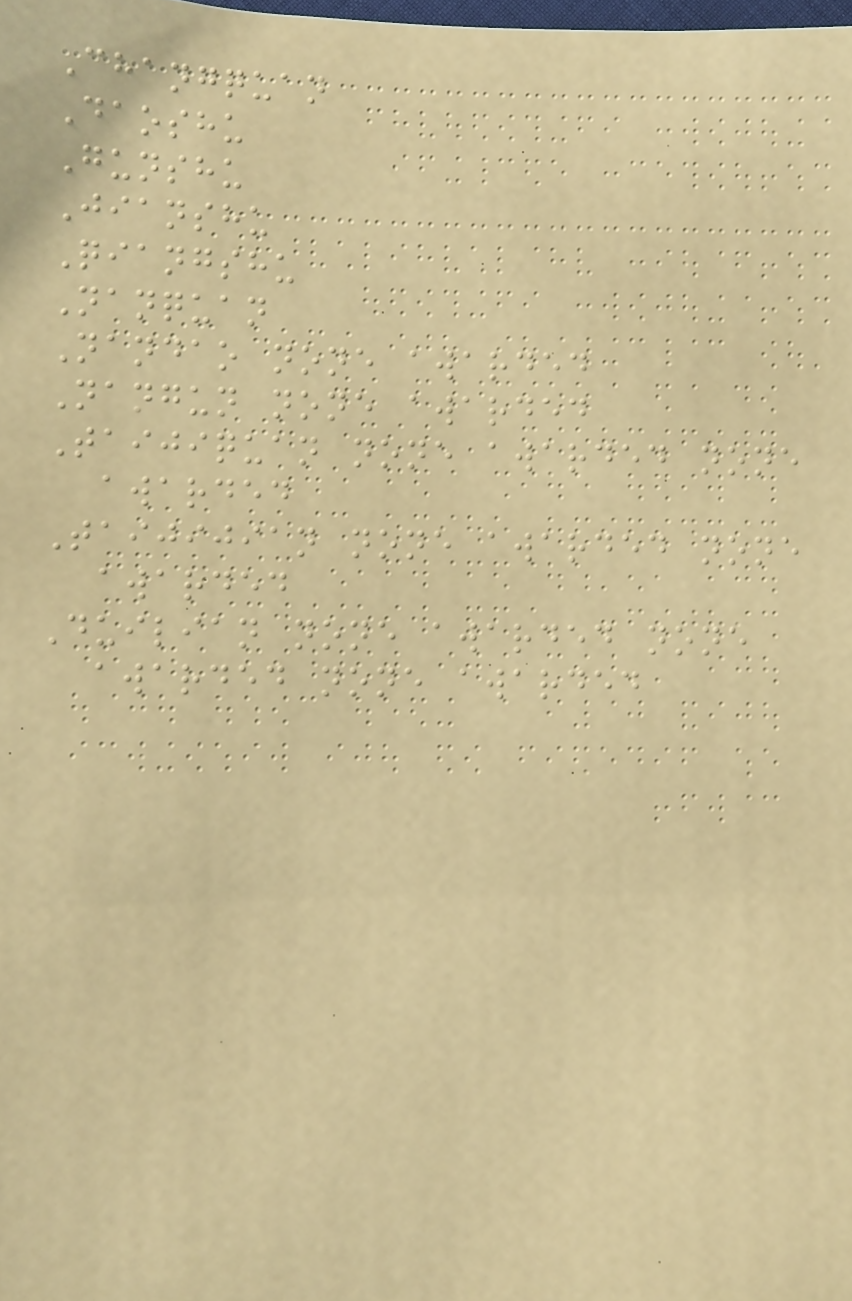Changquan
Daoshu
Gunshu
Jianshu
Qiangshu
Nanquan
Nandao none awarded
Nangun none awarded
Taijiquan none awarded none
awarded
Taijijian none awarded none
awarded
Duilian none awarded none
awarded none awarded
